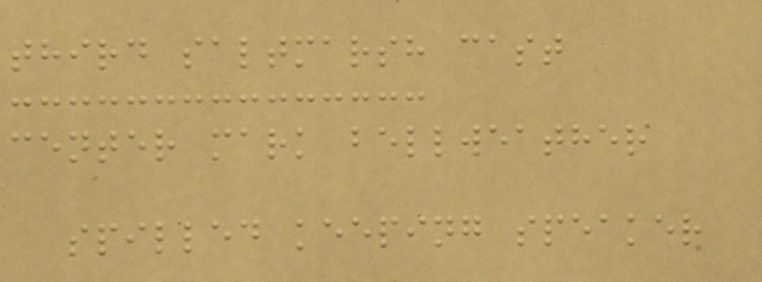third saltmarsh cast
center mark bellweather
spilled keeping speaker
